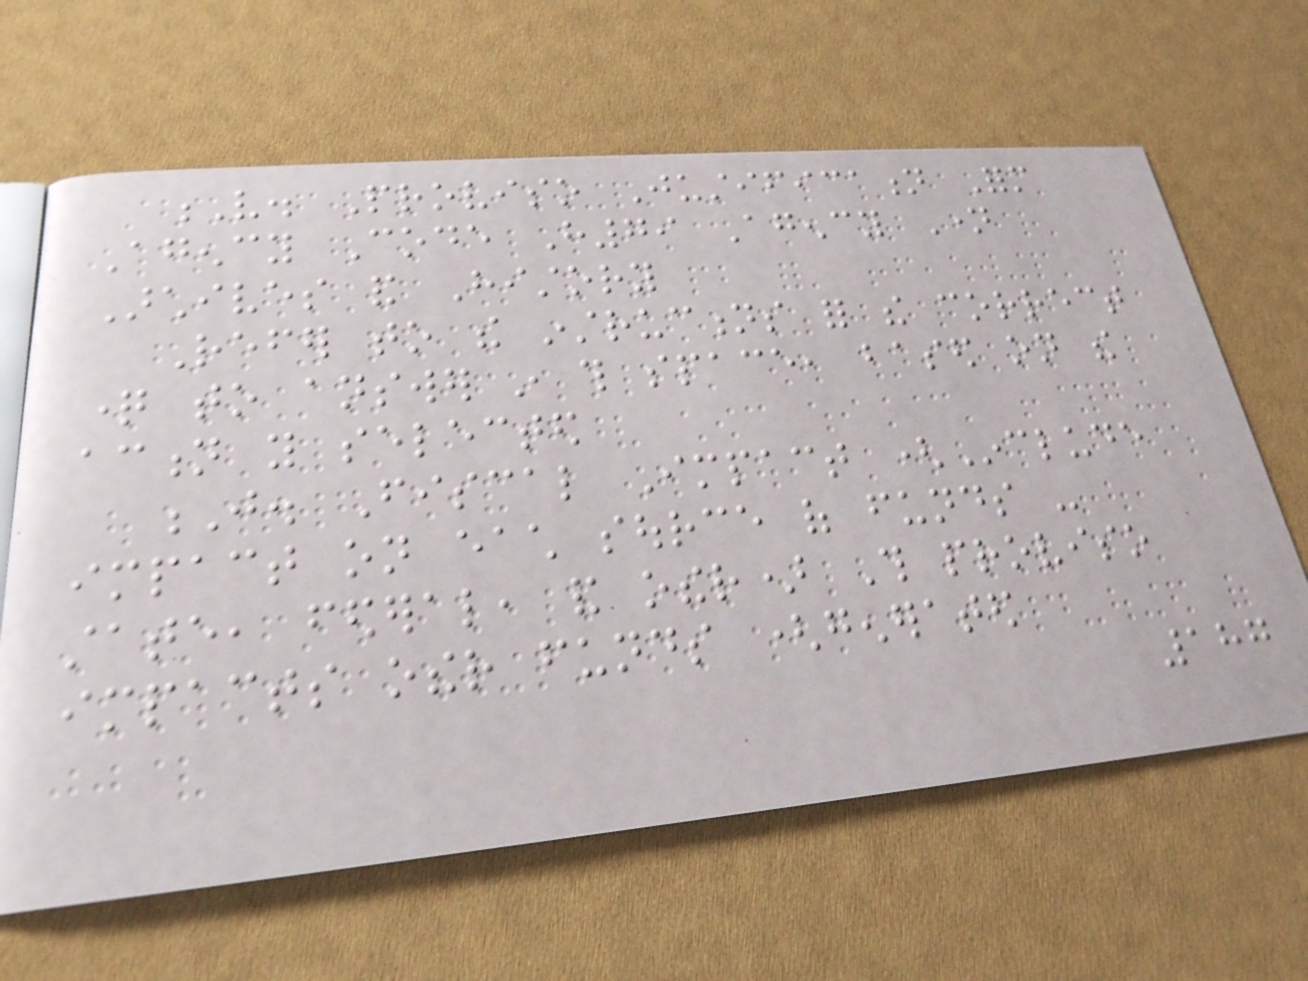V. Proviso Justification Form
Agency Code H79 Agency Name
Archives and History
Refer to the instructions for the correct
question to answer in this space, based on the
action you selected
J. Fiscal Impact (Include
impact on each source of funds -
state, federal, and other) This proviso
impacts other funds (generated
187
